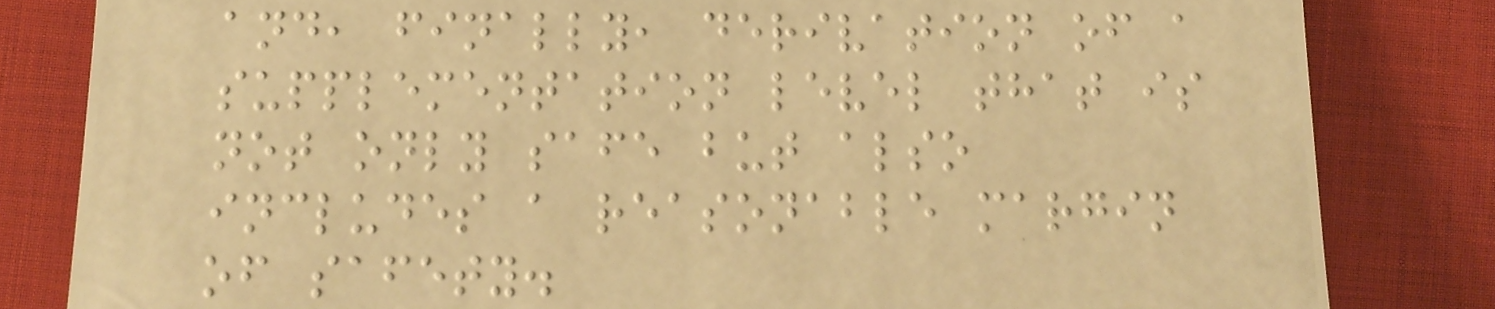and, finally, derivation of a
supplementation level that is
not only safe but also
includes a reasonable margin
of safety.
